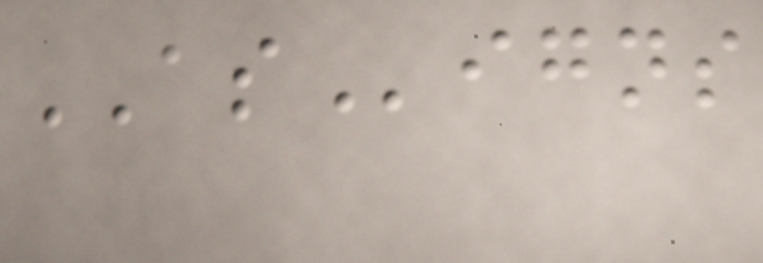ASigns
